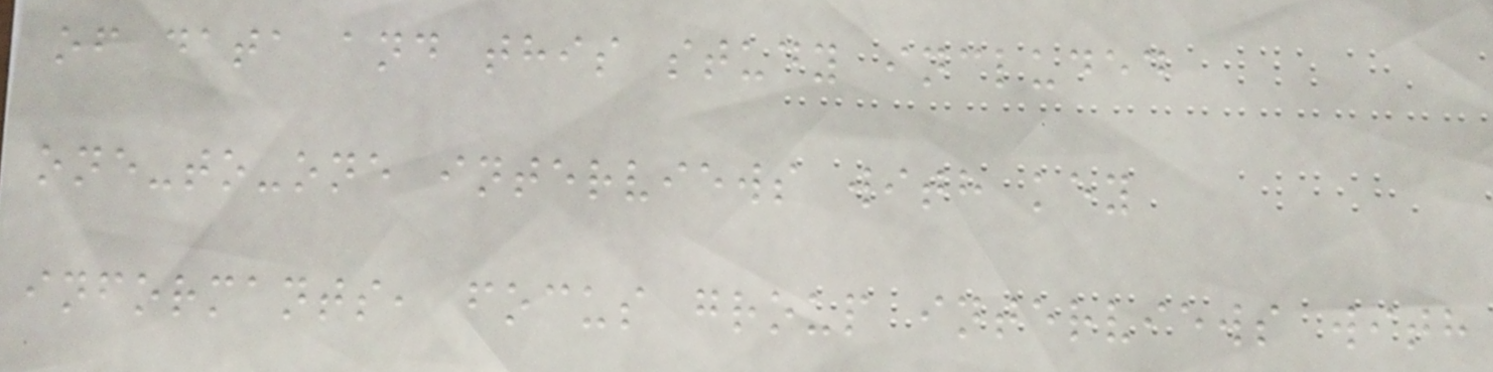of data and this study included
one-to-one interviews with key
informants, focus group interviews with
